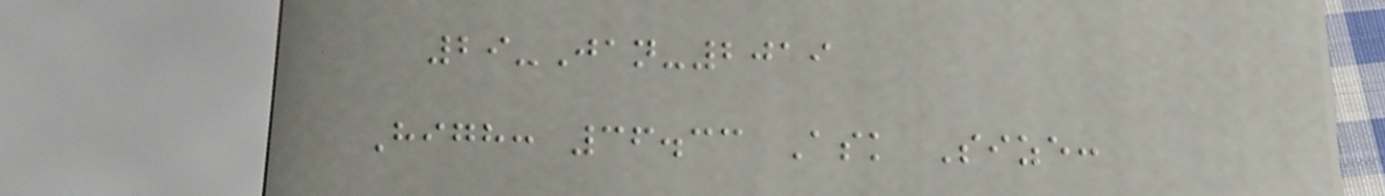29-Jan-2019
High: 36.33 Ask Size:
